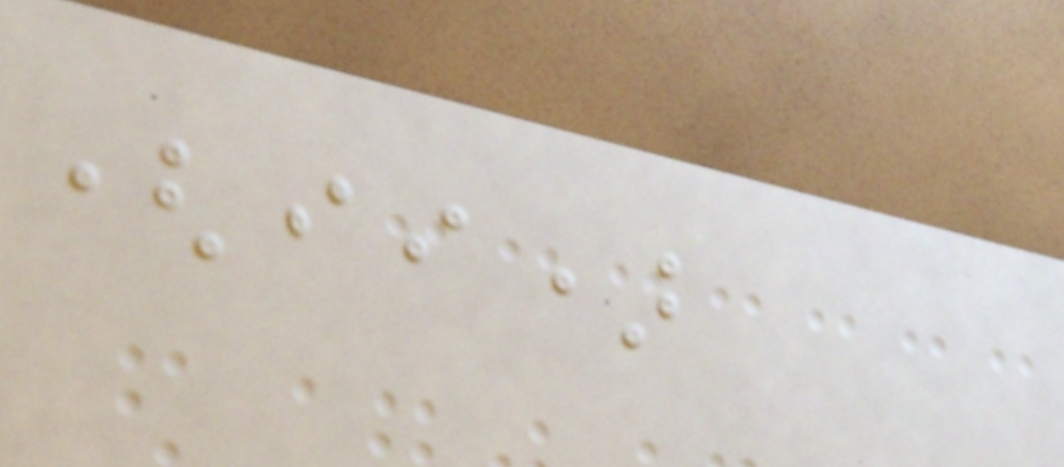(ii)
